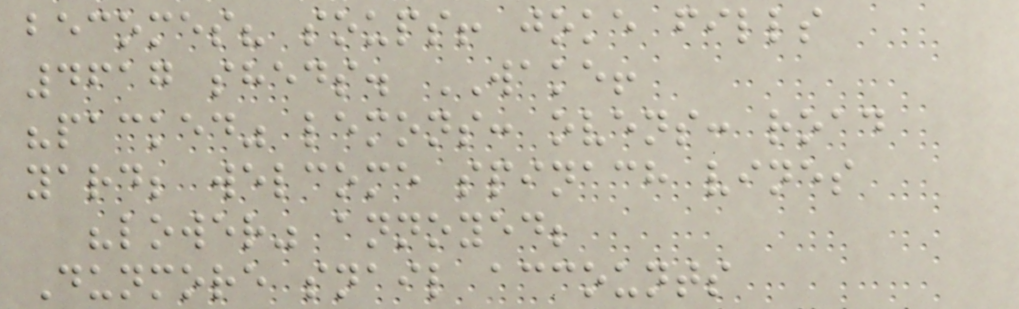becomes? soups! joke fills
4617 sheds. WAKE!
"packed" lemons: ovens: road
yard; welcome spinach vines
"lower" annoyed;
Dunmore snail accounts
